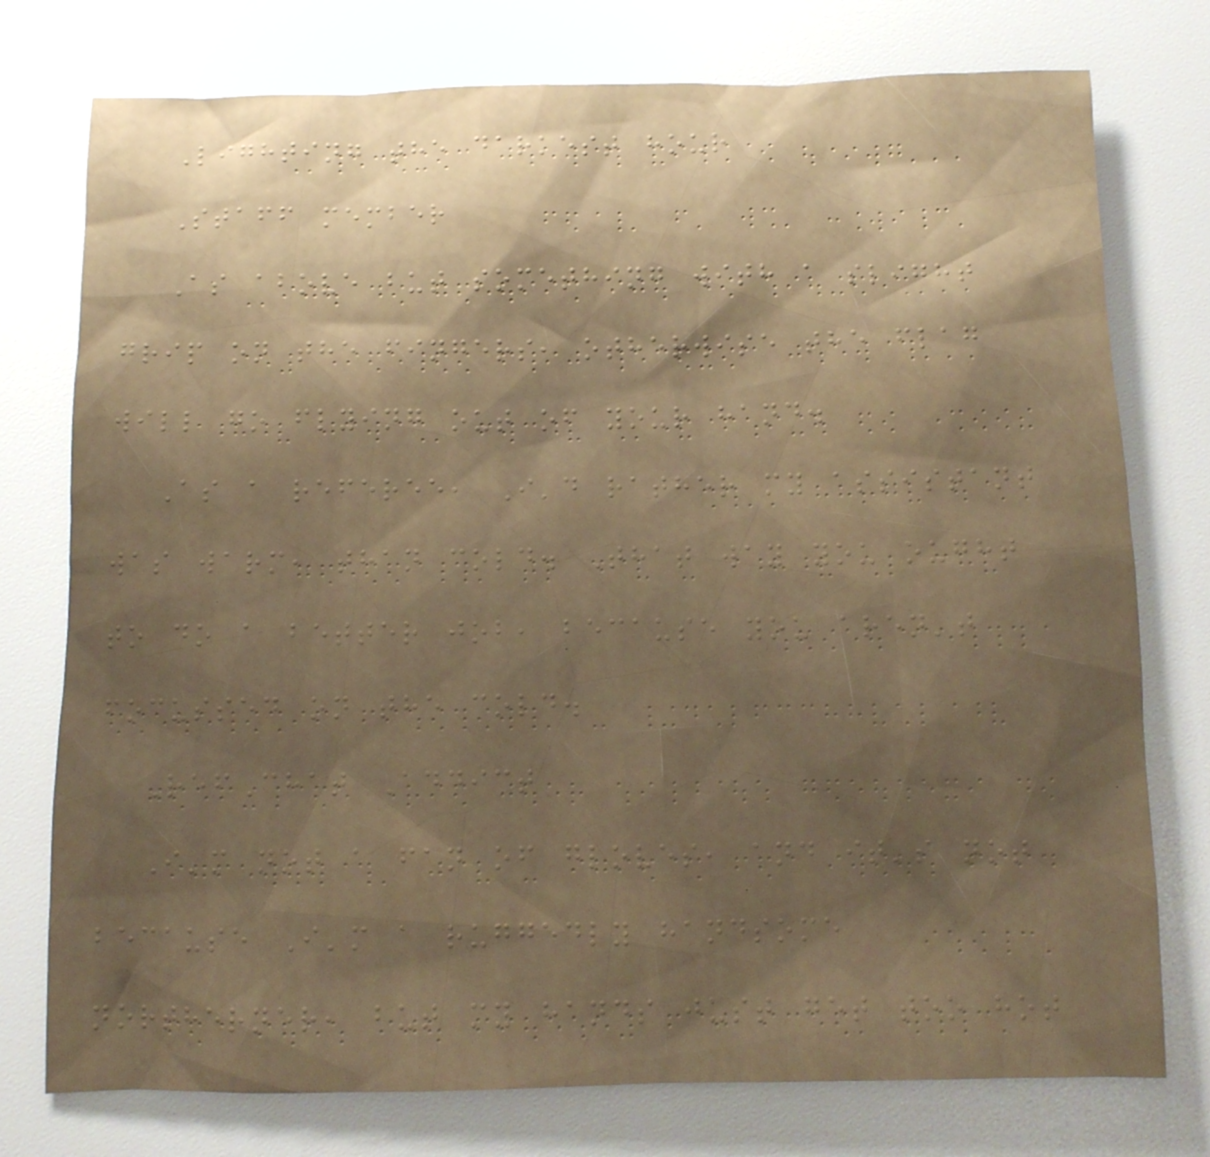Lighting the darkest hour
Staff member
As above but something with a slight
grip on the fingers, otherwise the flag
will go flying out of your hand.
As a referee, I'd rather my assistant
was warm, than cold. That way you ought
to do a better job, because you aren't
focussed on the cold.
RefChat Addict
I'm not a fan of gloves, and it's not
because I'm a ruggedly handsome
northerner, but my hands just get too hot
